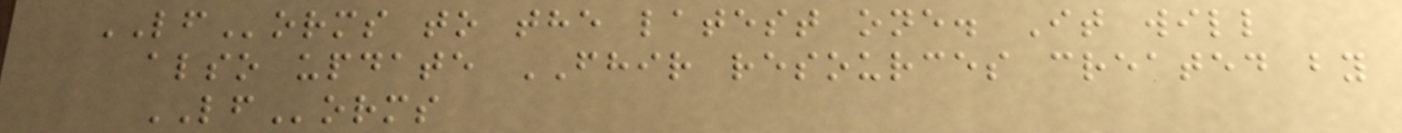LForms to the latest one. It will
also update FHIR resources created by
LForms
